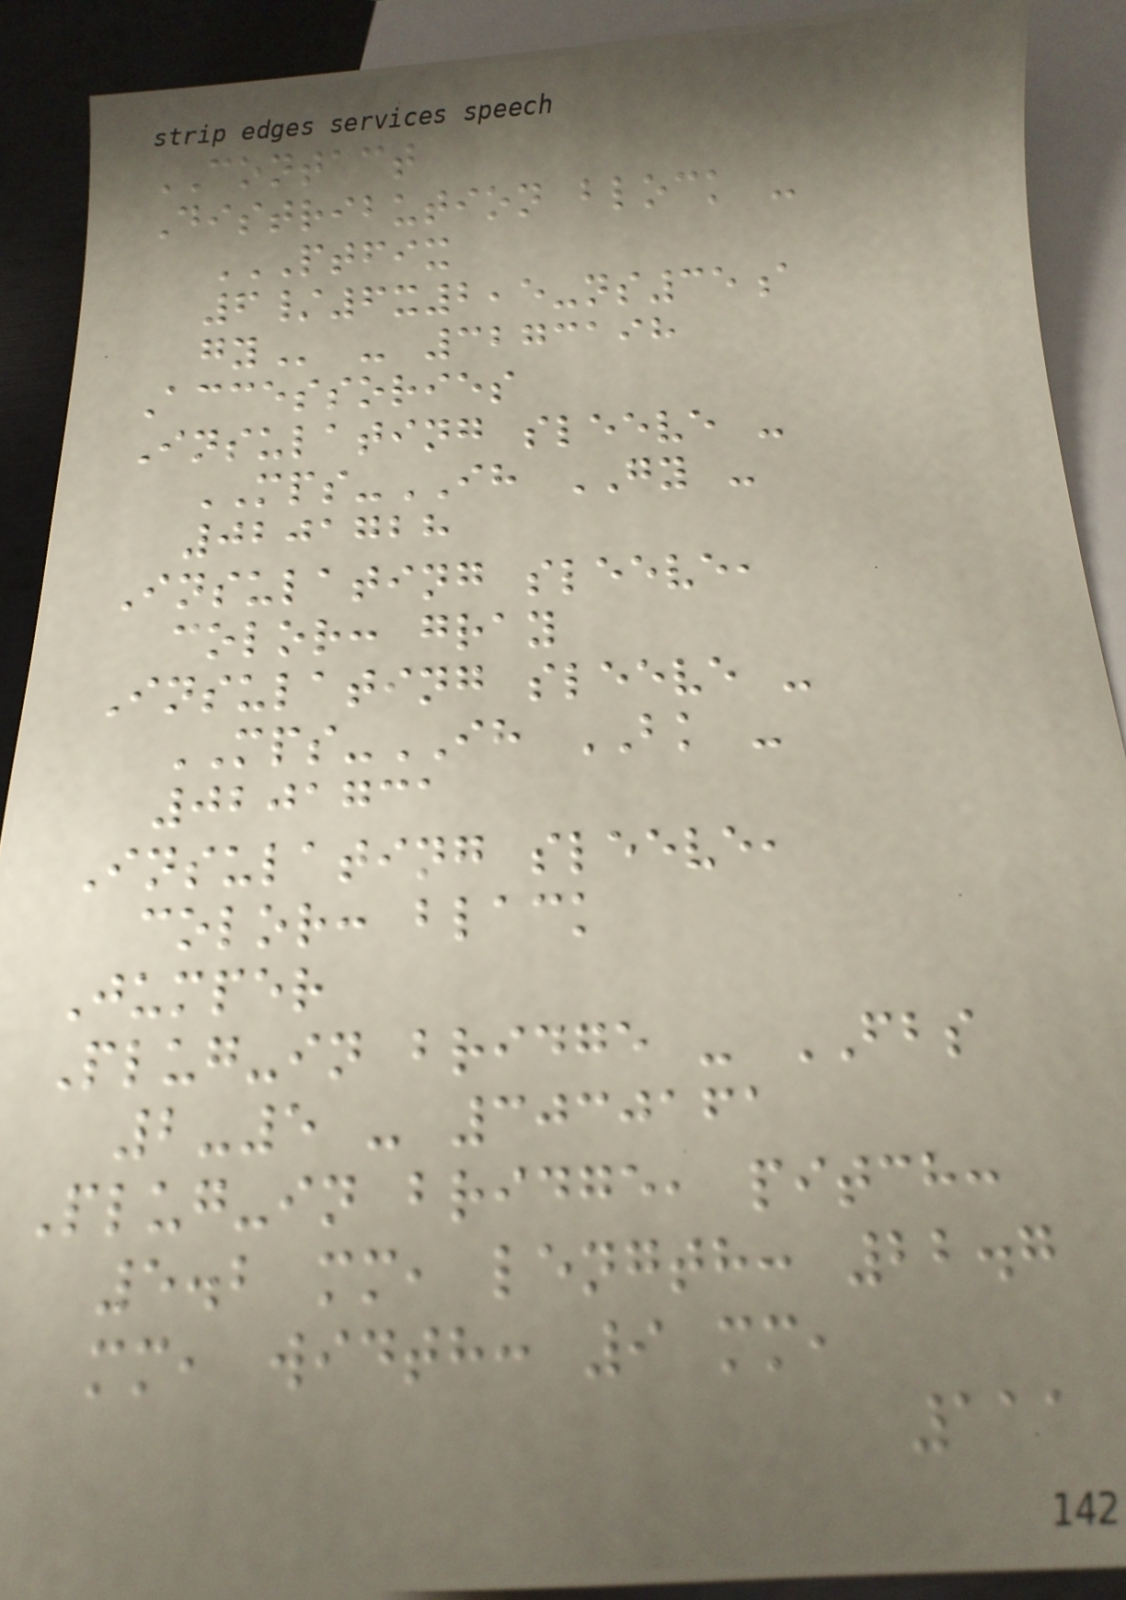CONTACT
Distribution block -
PTFIX
6/6X2,5-NS35A
GY - 3273198
Accessories
Insulating sleeve -
MPS-IH GY -
0201728
Insulating sleeve,
color: gray
Insulating sleeve -
MPS-IH BK -
0201731
Insulating sleeve,
color: black
Jumper
Plug-in bridge - FBS
2-5 - 3030161
Plug-in bridge, pitch:
5.2 mm, length: 22.7
mm, width: 9 mm,
111
